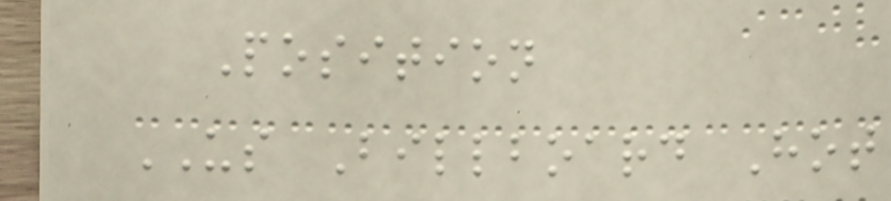Position
US Billboard Hot
